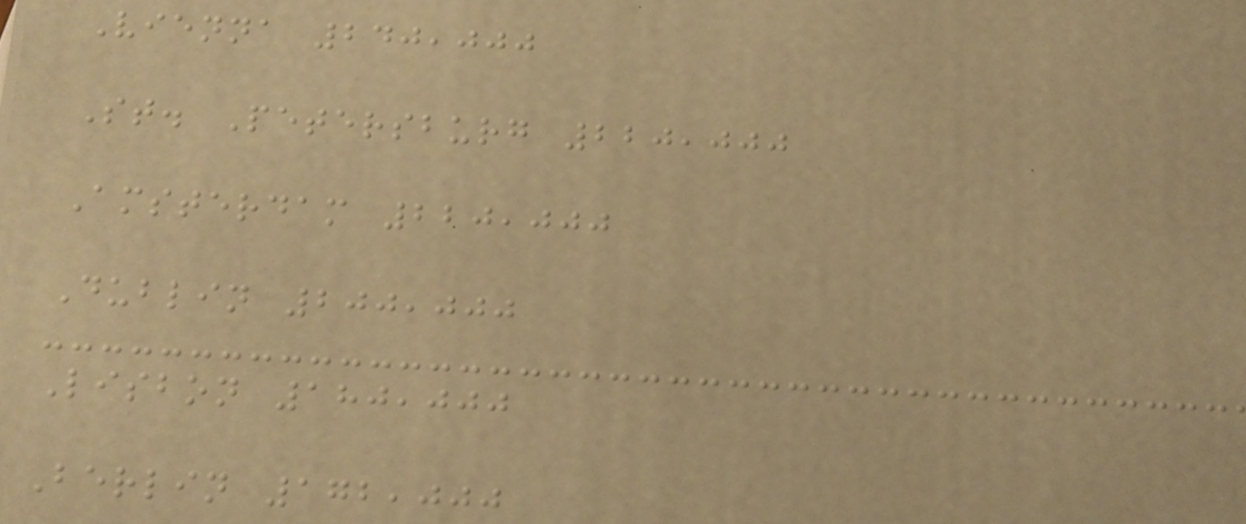Vienna 240,000
St. Petersburg 220,000
Amsterdam 220,000
Dublin 200,000
Lisbon 180,000
Berlin 172,000
